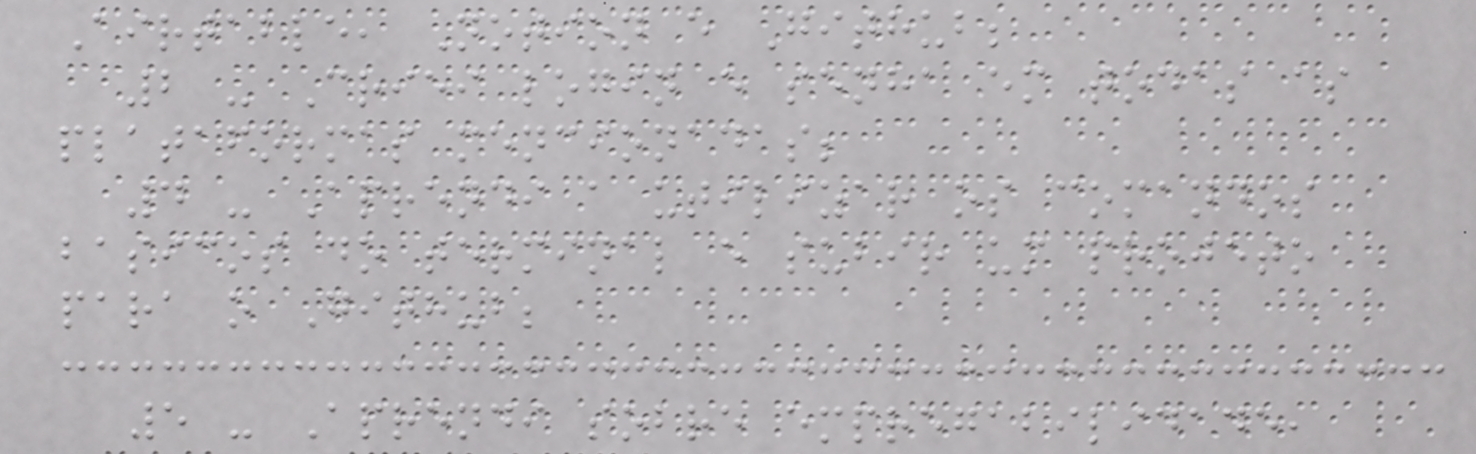Airtable, Notion e Github;
2 - Criei login e senha em todas as
plataformas mencionadas;
4 - Aprendi a utilizar os comandos
basicos do terminal e subir um projeto
para o Github;
5 - Aprendi sobre empregabilidade,
